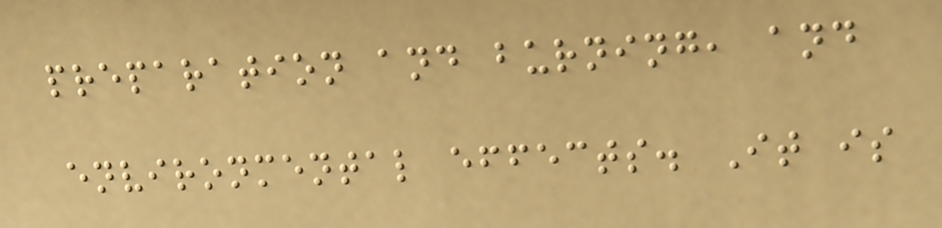preparation and burning, and
environmental effects. It is
